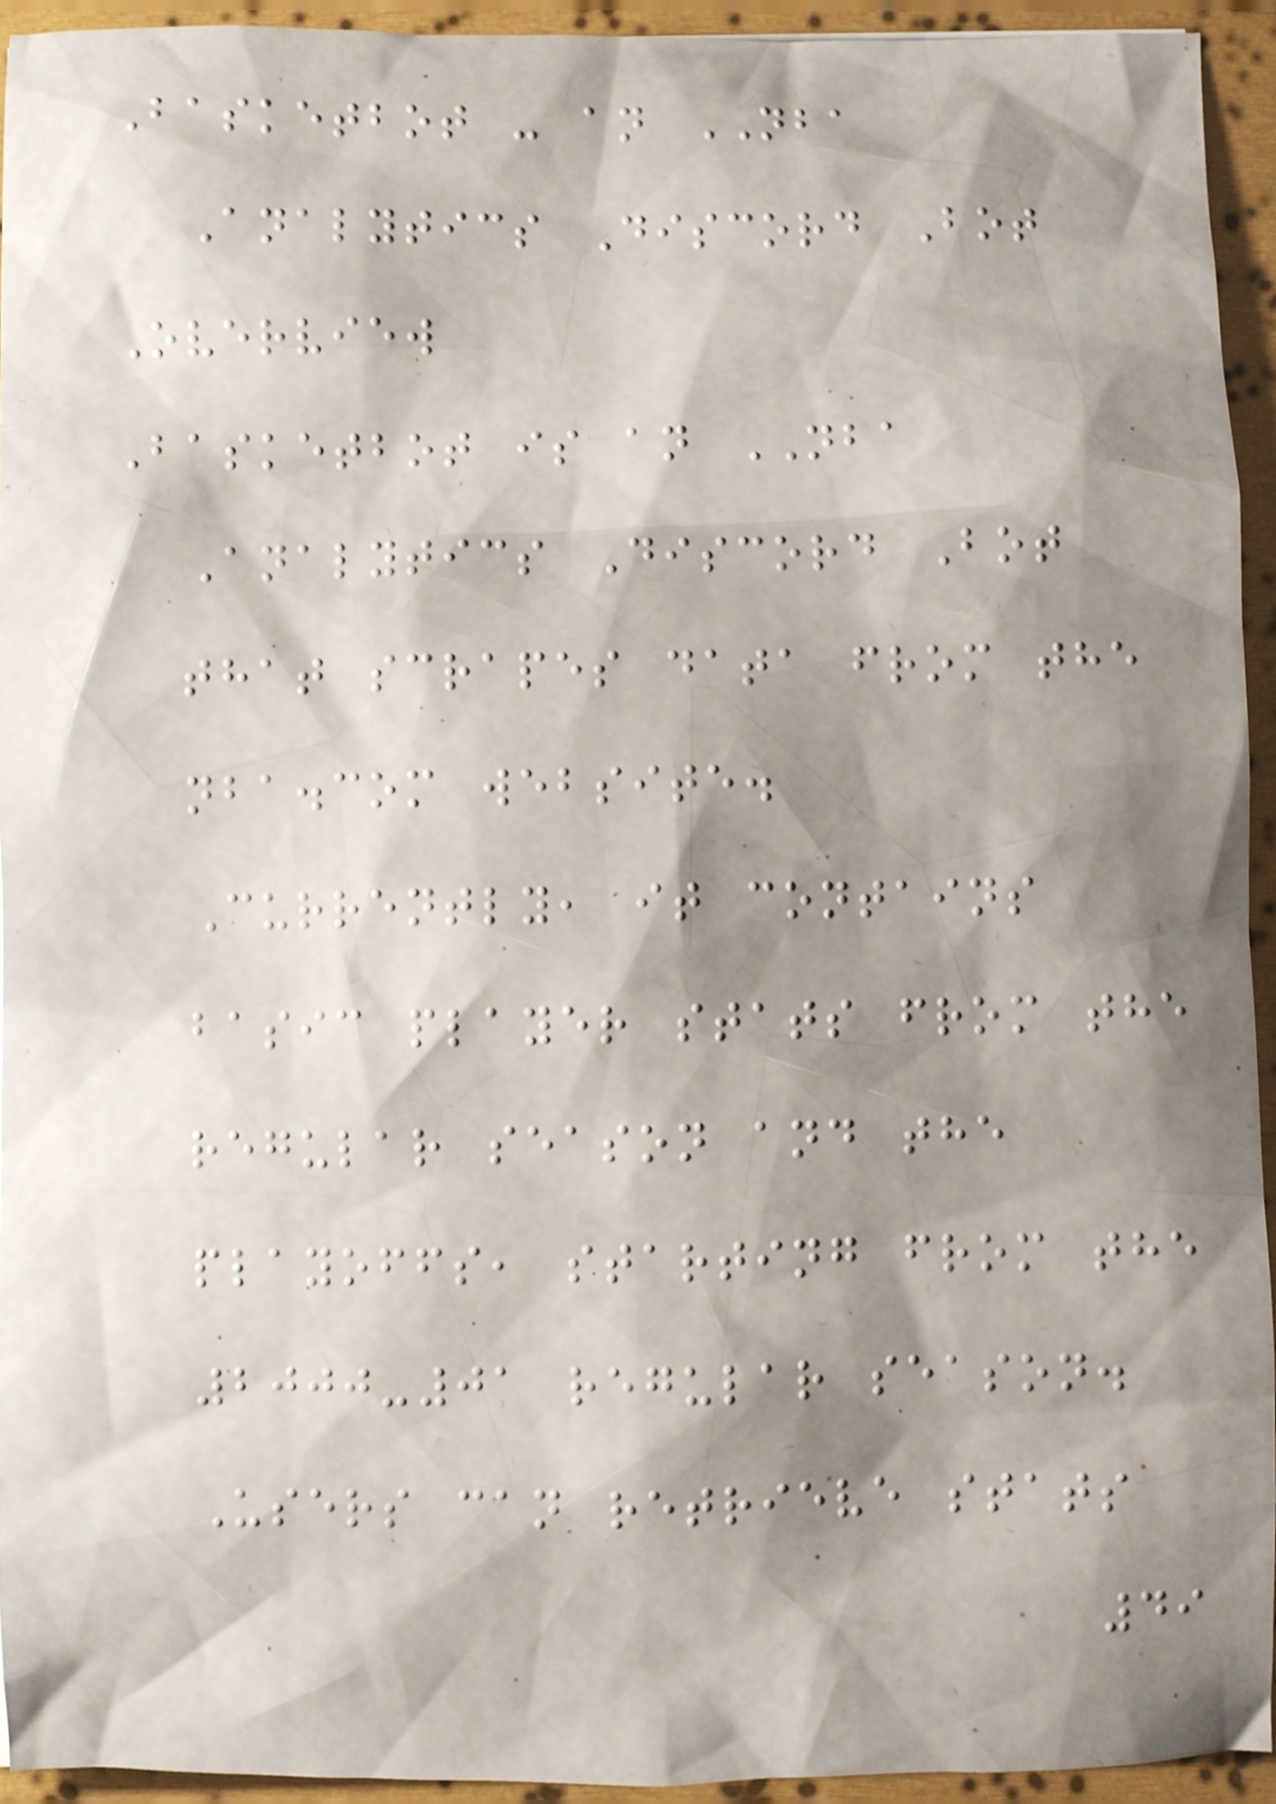Basketbot - an NBA
Analytics Discord Bot
Overview
Basketbot is an NBA
Analytics Discord Bot
that scrapes data from the
nba.com website.
Currently, it contains
basic player stats from the
regular season and the
playoffs, starting from the
2000-01 regular season.
Users can retrieve stats
49
